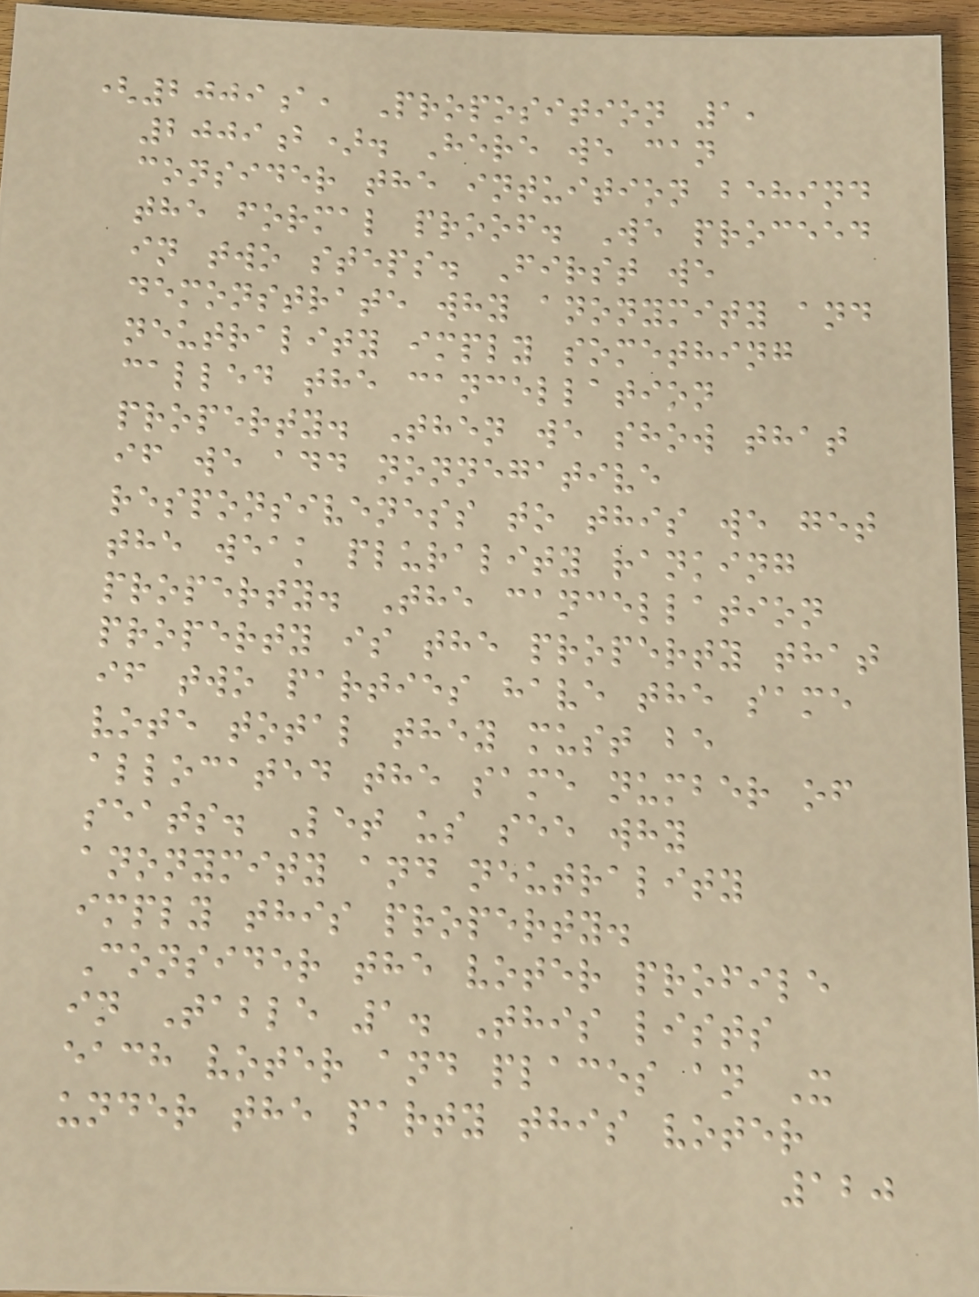(2009a, Proposition 1,
2009b). Here we can
consider the intuition behind
the formal proof. We proceed
in two steps. First we
demonstrate why anonymity and
neutrality imply something
called the cancellation
property. Then we show that
if we add nonnegative
responsiveness to this we get
the weak plurality ranking
property. The cancellation
property is the property that
if two parties have the same
vote total they must be
allocated the same number of
seats. Let us see why
anonymity and neutrality
imply this property.
Consider the voter profile
in Table 1. This lists
each voter and places an X
under the party this voter
120
